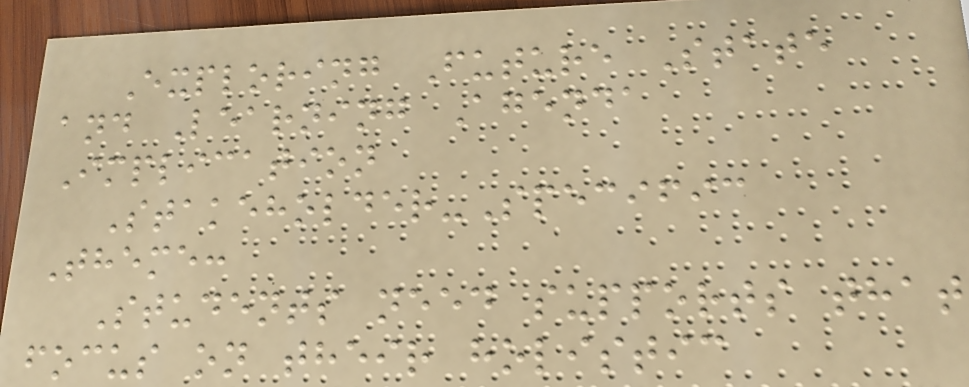Exploring Future State
and Learning Agenda
Implication
Stakeholder-Specific
Theme:
Students need supports that
focus on their holistic
